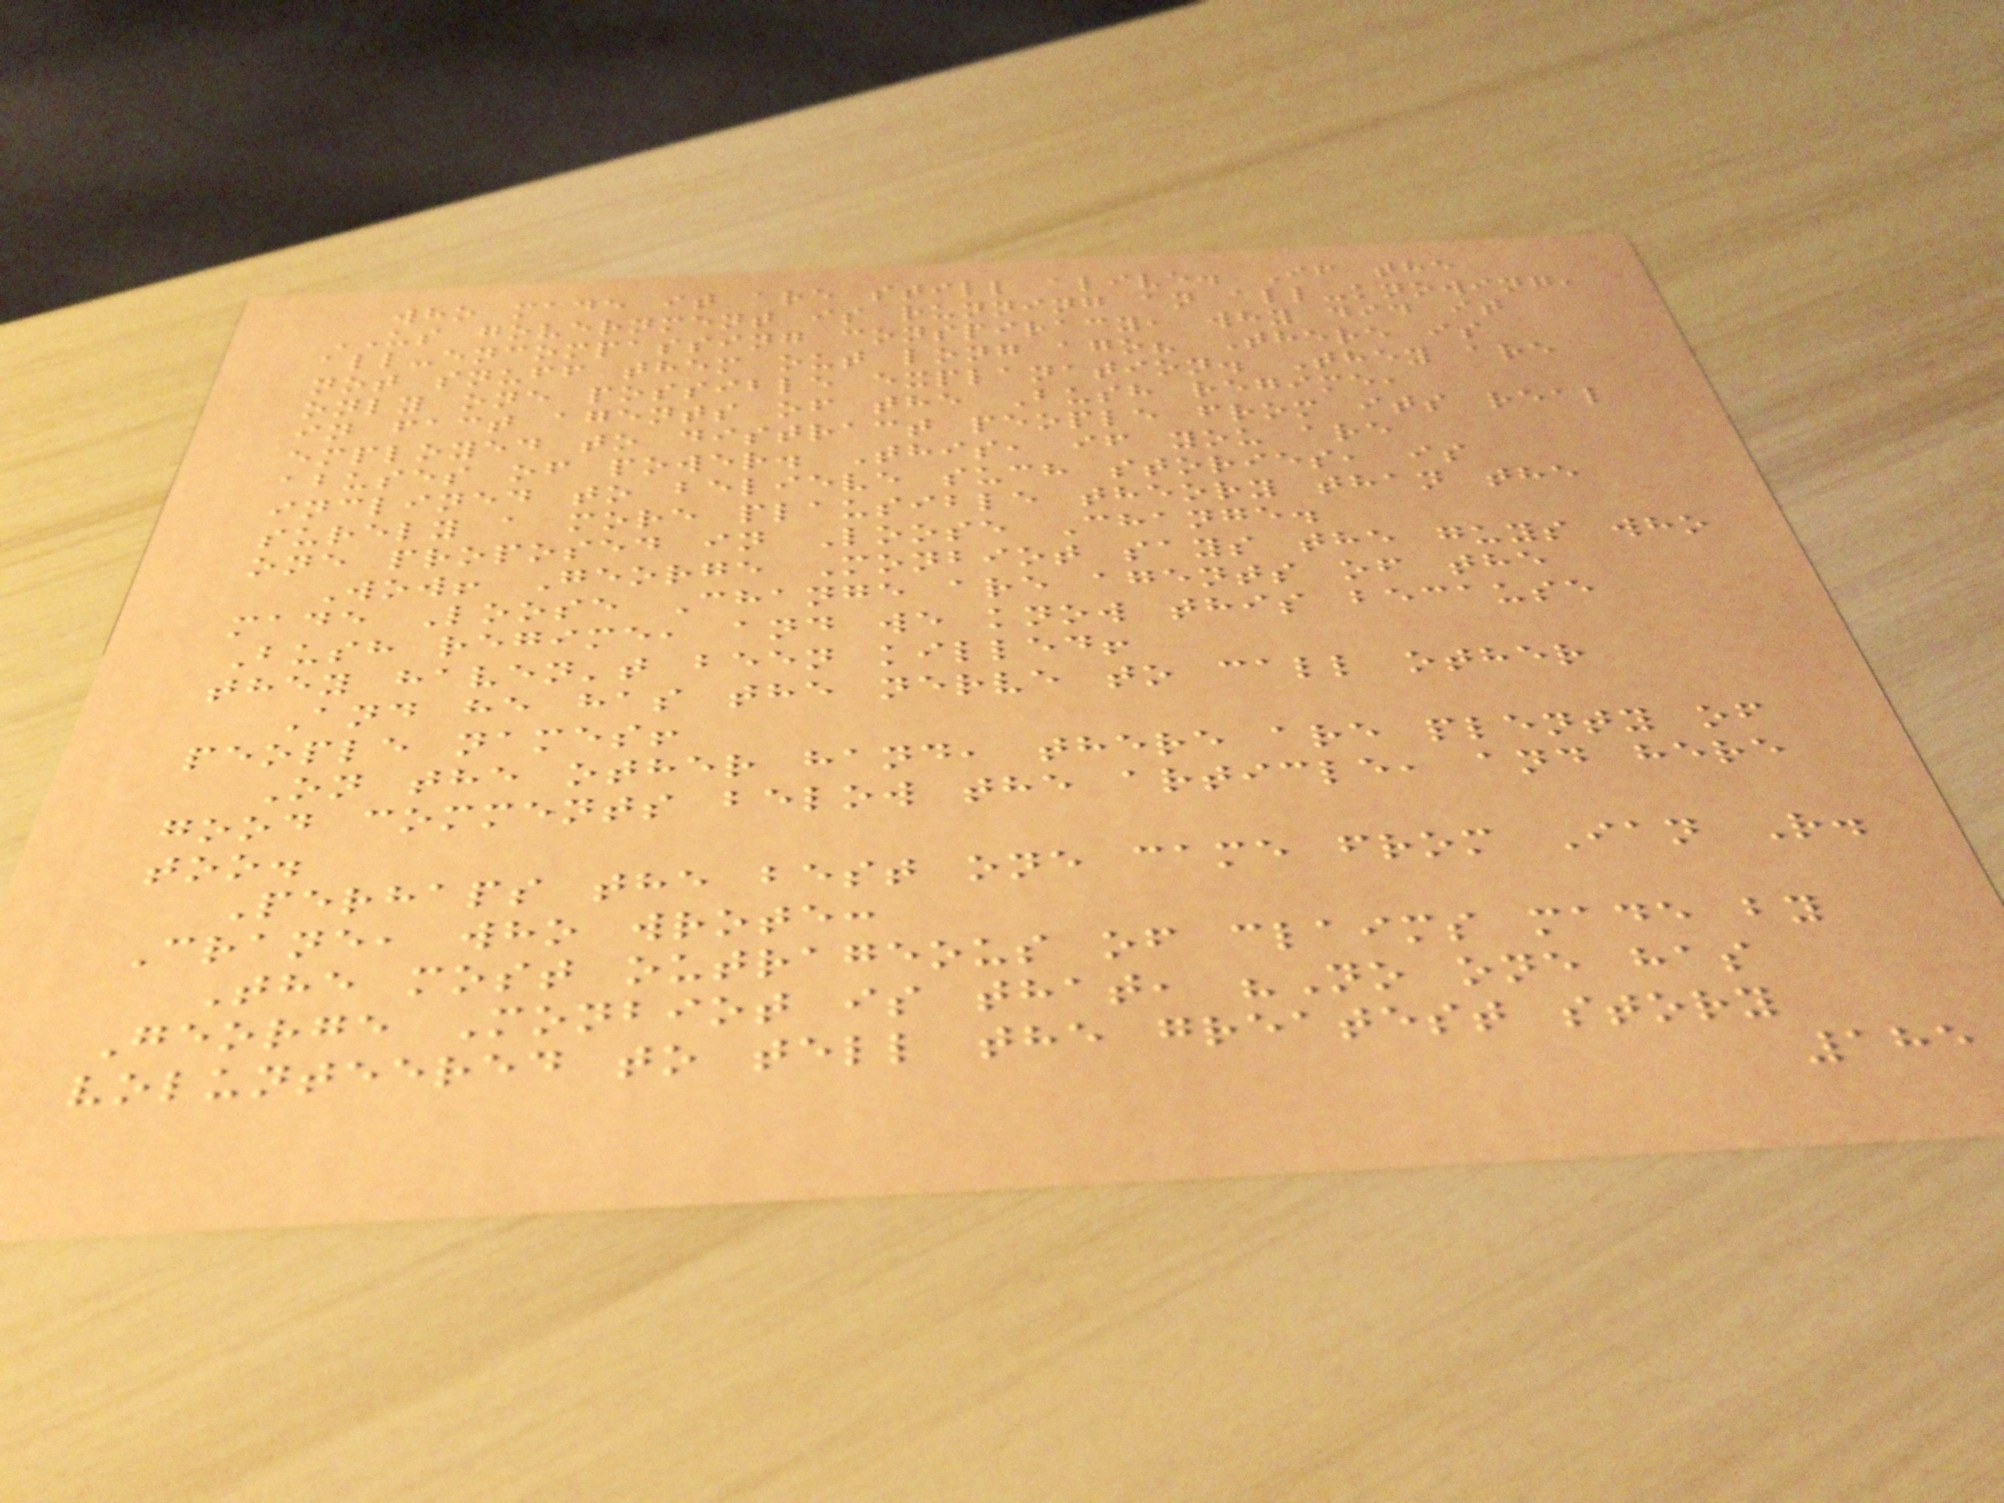who made it are still alive. If the
US government is running an all-knowing,
all-encompassing conspiracy, why did it
not snuff them out long ago? There is
only one possible explanation. They are
in fact agents of the Bush regime,
employed to distract people from its real
abuses of power. This, if you are
inclined to believe such stories, is
surely a more plausible theory than the
one proposed in Loose Change.
Wow! George Monbiot says the guys who
made Loose Change are agents of the
Bush regime, and we know this because
they haven't been killed!
And he has the nerve to call other
people names!
On the other hand, there are plenty of
good comments below the article, and here
too.
Perhaps the best one came from Ian R.
Crane, who wrote:
The most outrageous of claims made by
George Monbiot is that, "No one has
volunteered to tell the greatest story
185
